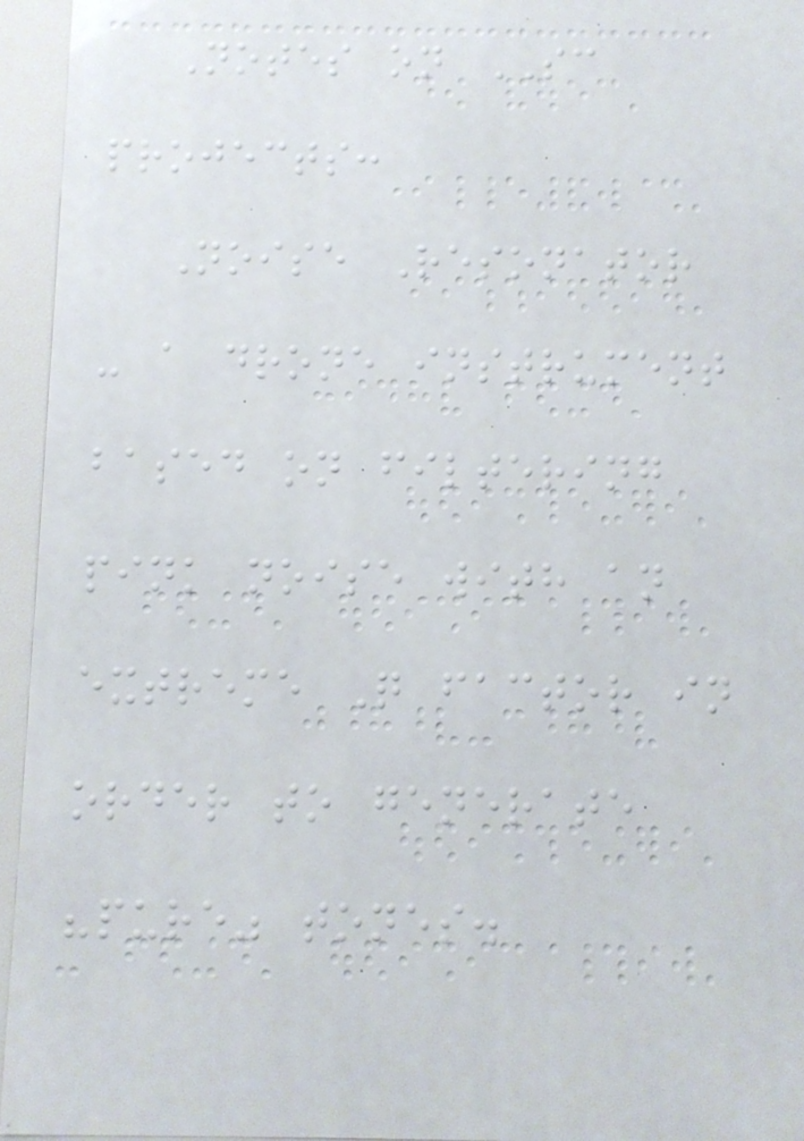Notes on SC
projects:
Noise Resonator
- a drone instrument
based on filtering
pink noise with an
extreme Q factor in
order to generate
"pure" tones.
